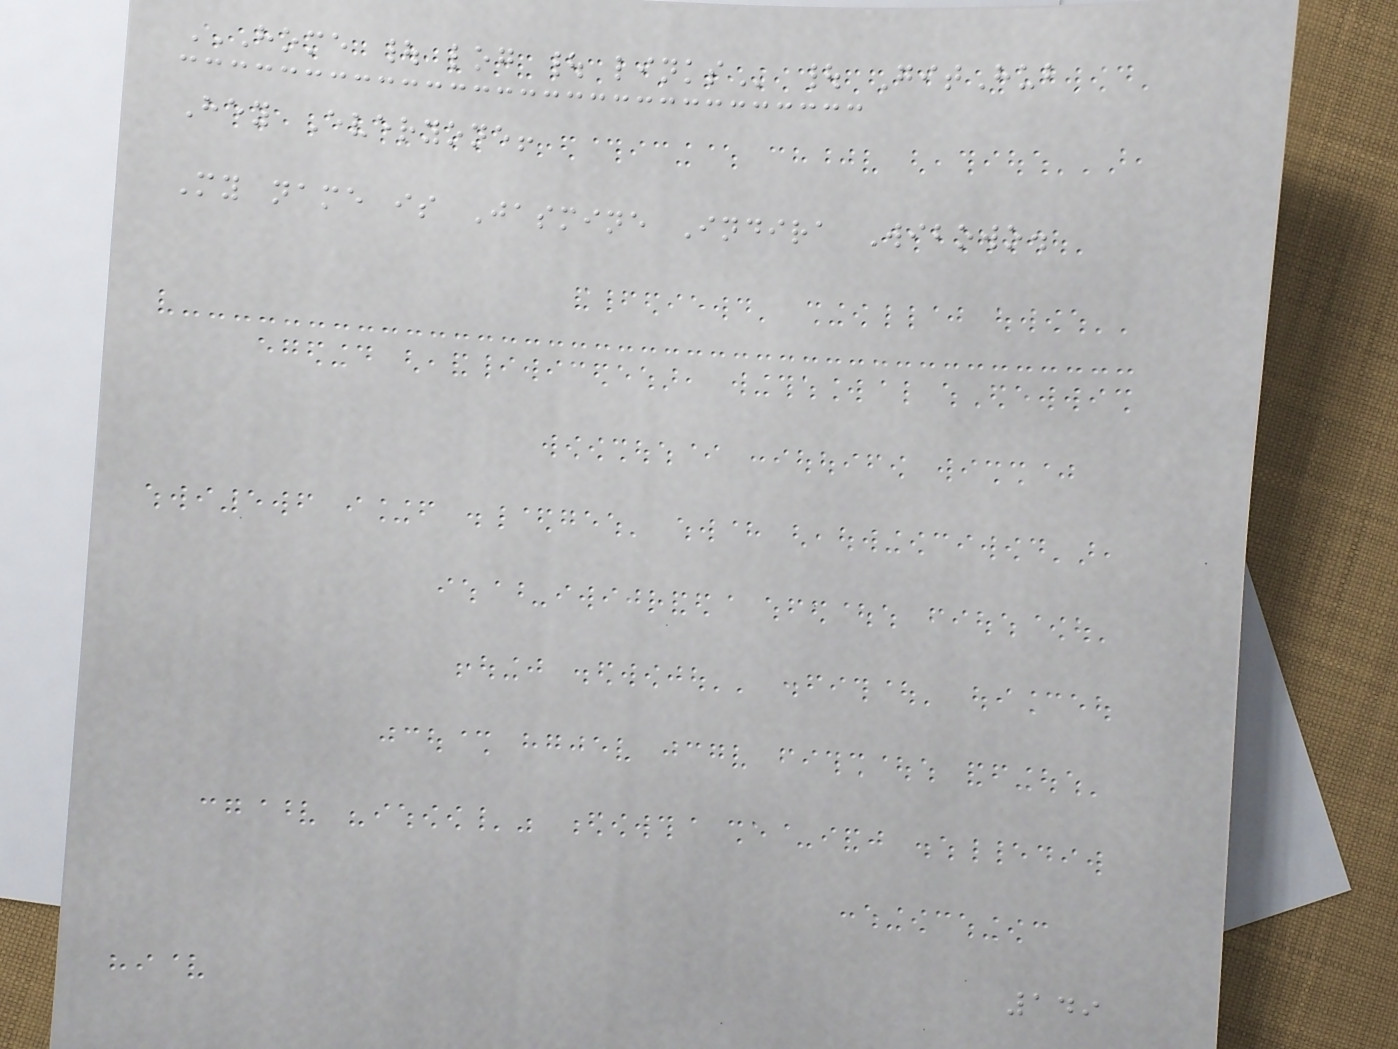HOME | LOG | LINKS | GitHub
Hey Everyone!
My name is Jasmine Indira Wibowo.
149
